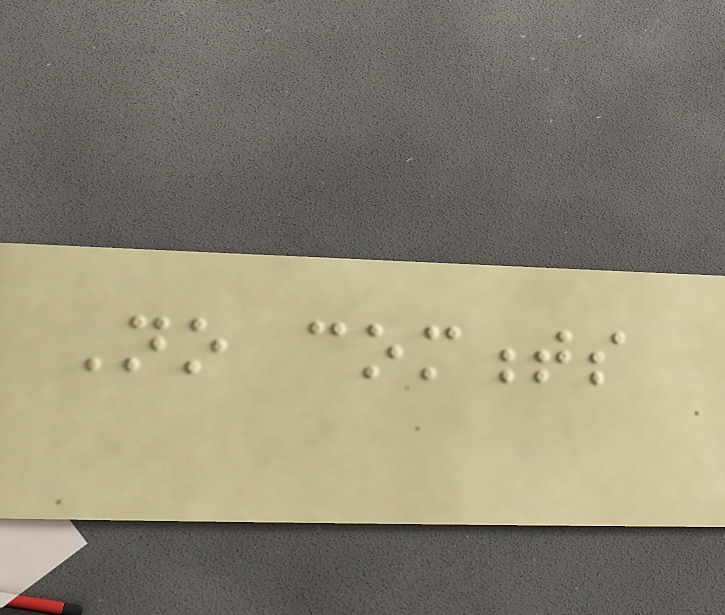No comments
